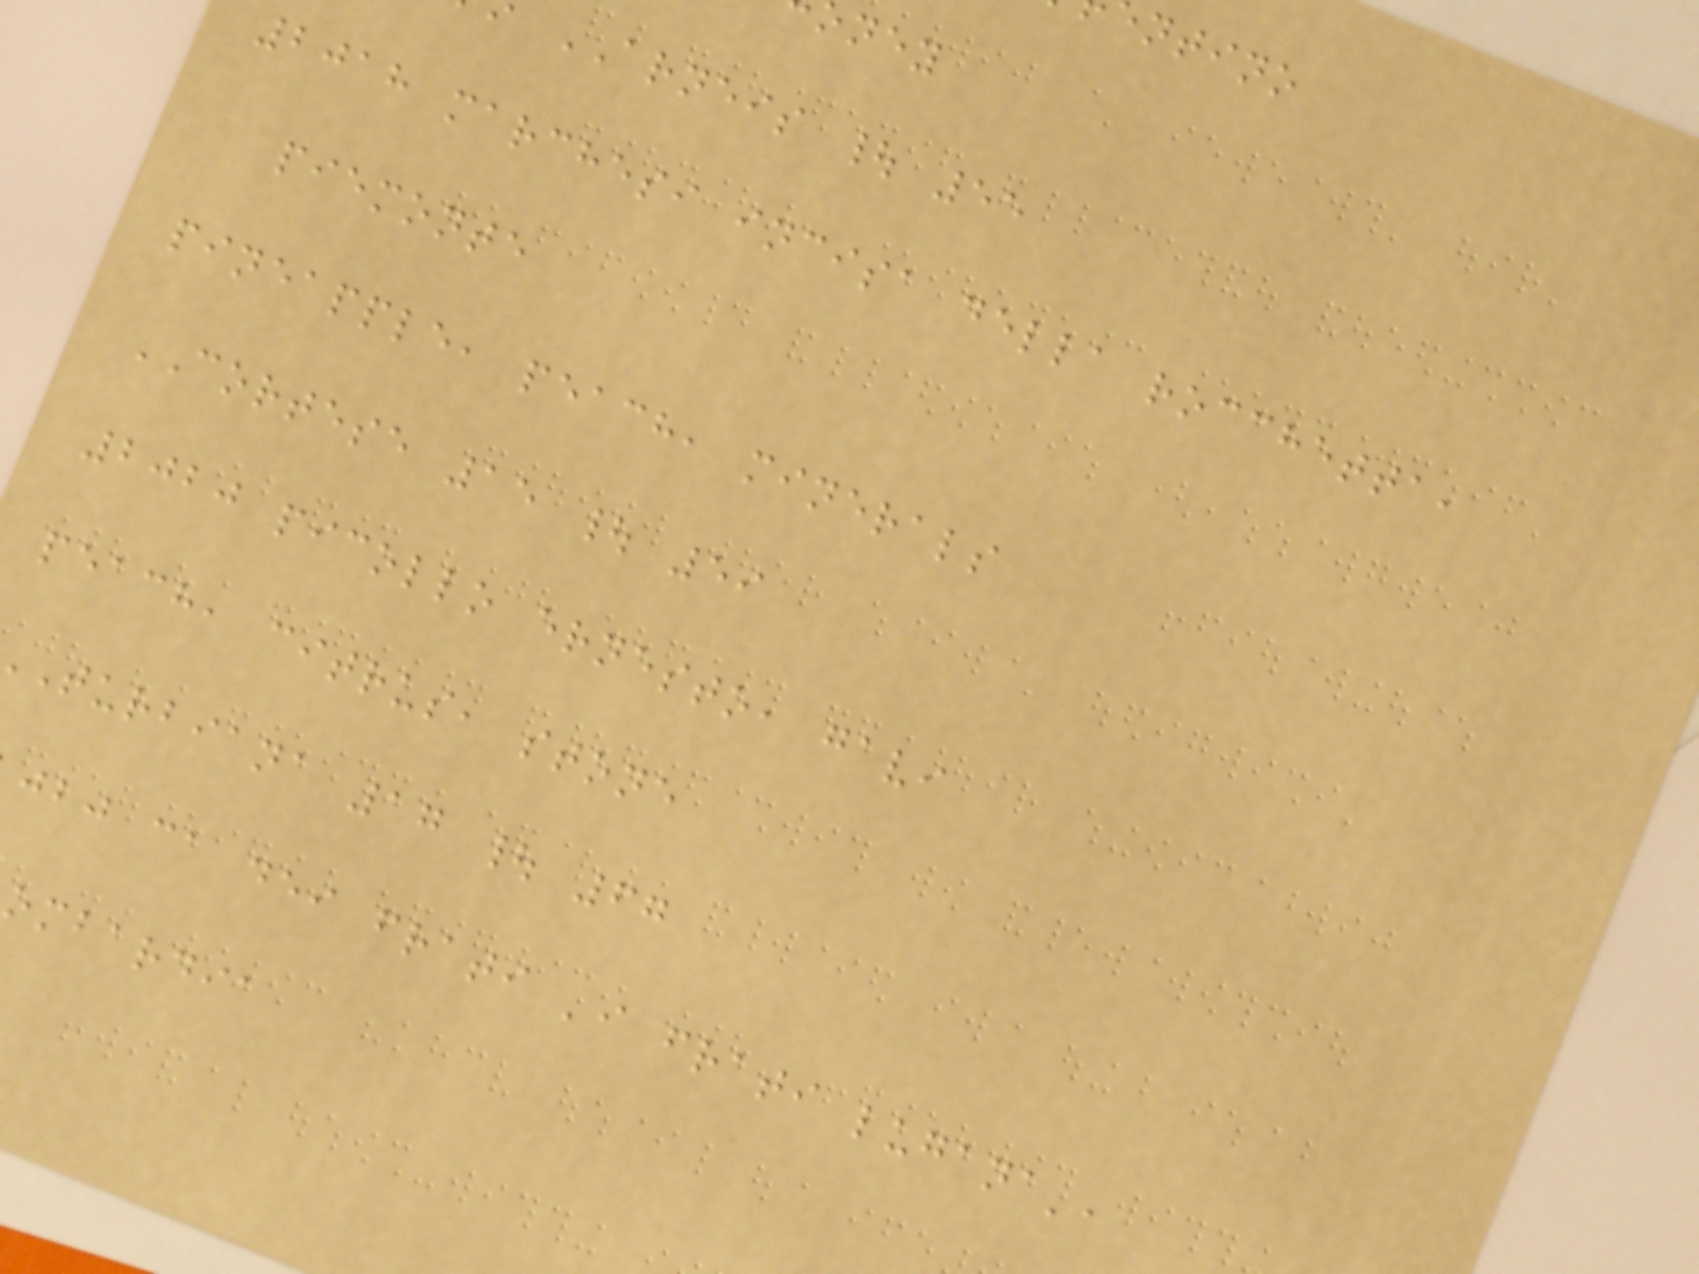ARNEIS | 55
2018 marchesi incisa della rocchetta,
piemonte
pineapple, peach, minerals
CORTESE 15 | 59
2020 picollo ernesto, gavi
peach, citrus, stone
turbiana 17 | 67
jbj ca dei frati 'i frati lugana',
ombardia
